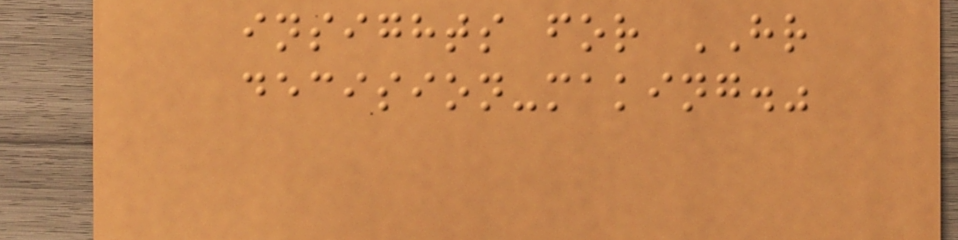insights for HR
decision-making."
